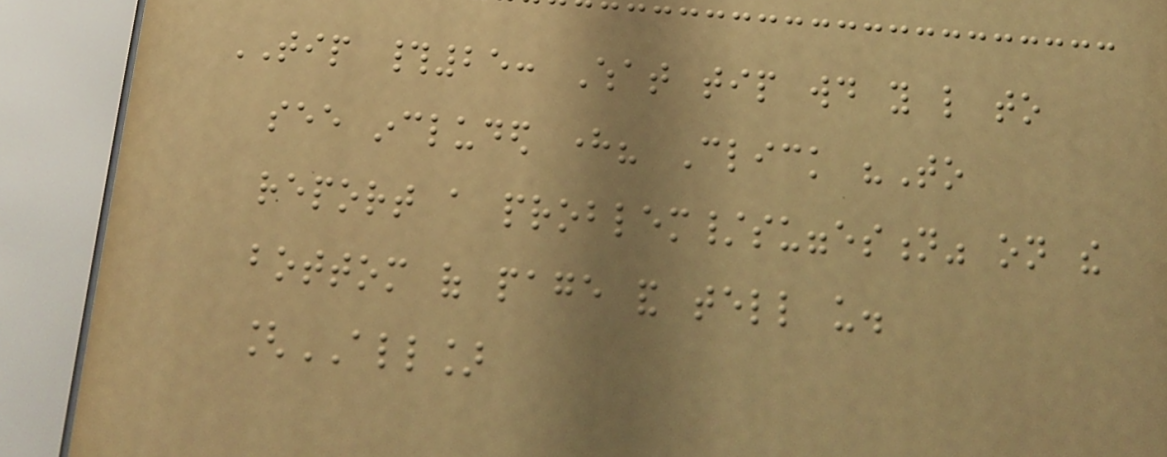TIP #25: What tip would you like to
see included here? Click "To
report a problem/suggestion" on the
bottom of page and tell us.
[ALL]
